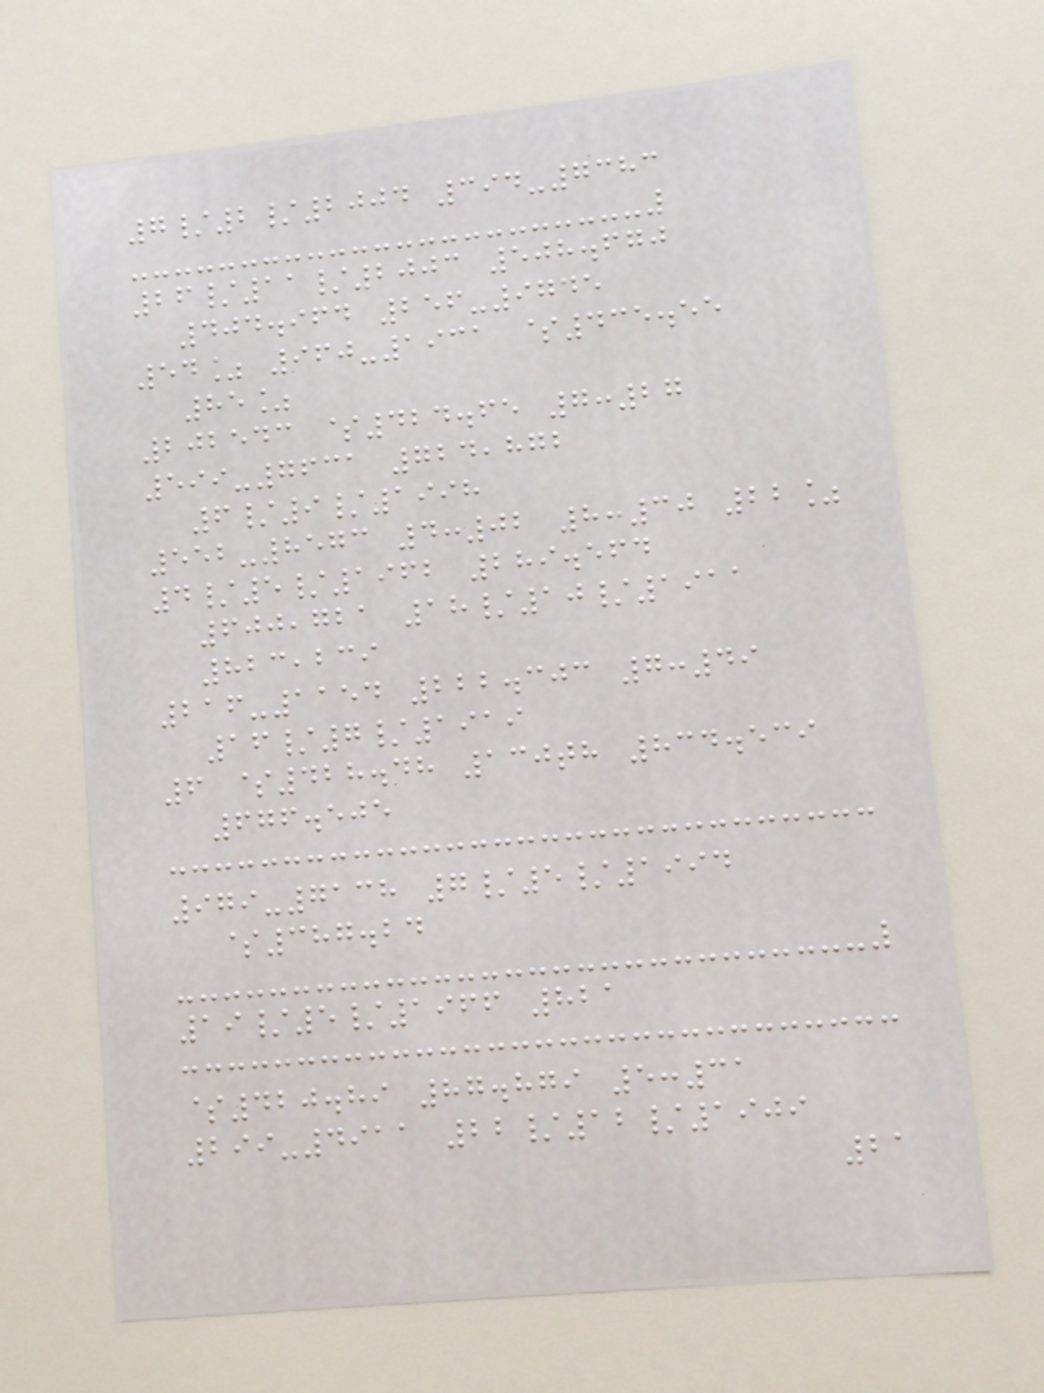7/2/2004 394-7383
26/11/2003 508.670
404.964 256-9745
54% 960-1931 $435.55
85%
202543 $424.65 7:27
599-7631 724,872
6/9/1998
552-8573 4:02 8:30 22%
4/5/1962 289.564
600,721 18/10/1911
823,239
216-1154 222.303 7:49
16/7/1919
6 $428.48 130th 834.539
676.505
979-7138 7/5/1994
$387.24
19/5/1966 821
$420.89 87.879 5:31
299-4911 22/12/1909
21
